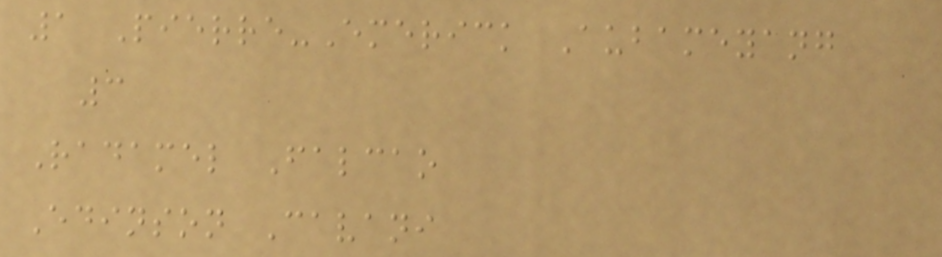1 Pierre-Emerick Aubameyang
3
Radamel Falcao
Edinson Cavani
